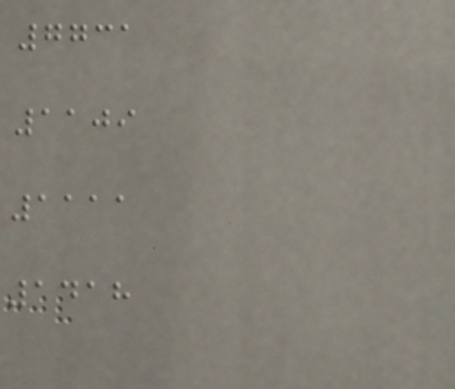7731
1109
1111
1418
